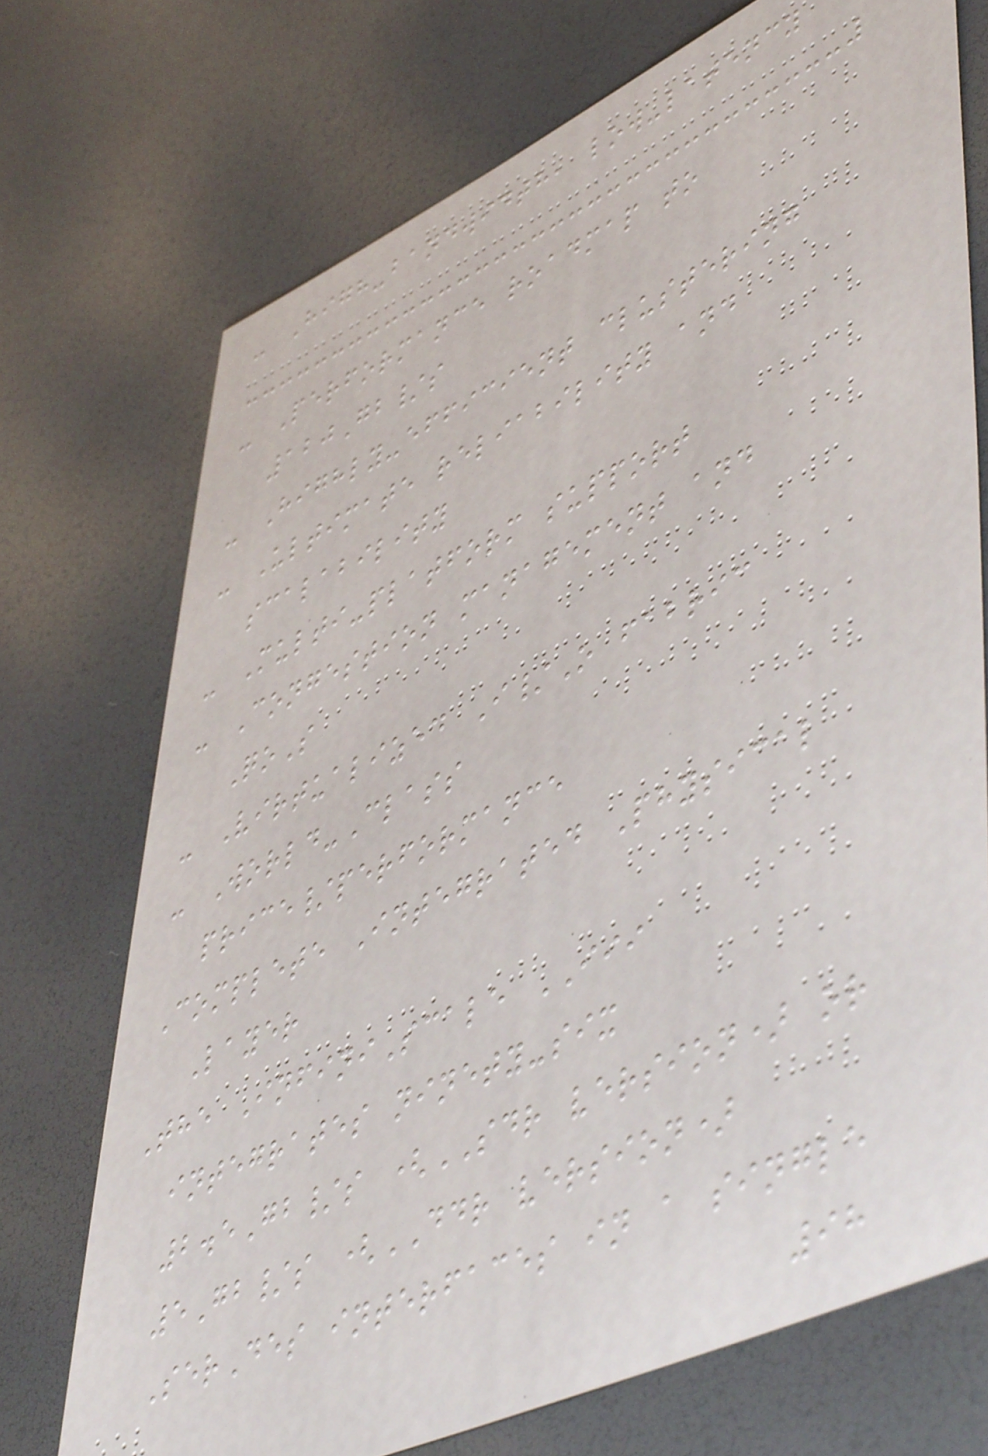- High-bandwidth, low-latency
- Performance roadmap to
120Gb/s
- Highly-efficient clustering
- Ultimate reliability and
scalability
- Multi-platform support
- Congestion management and
QoS
- Virtualized I/O fabric
- World-Class
price/performance
Complete Integrated Physical
Layer
The InfiniScale III
integrates ninety-six
2.5Gb/s (SDR version) or
5Gb/s (DDR version)
SerDes interfaces in a single
98
